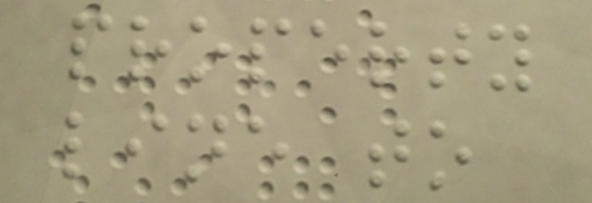property
line to
